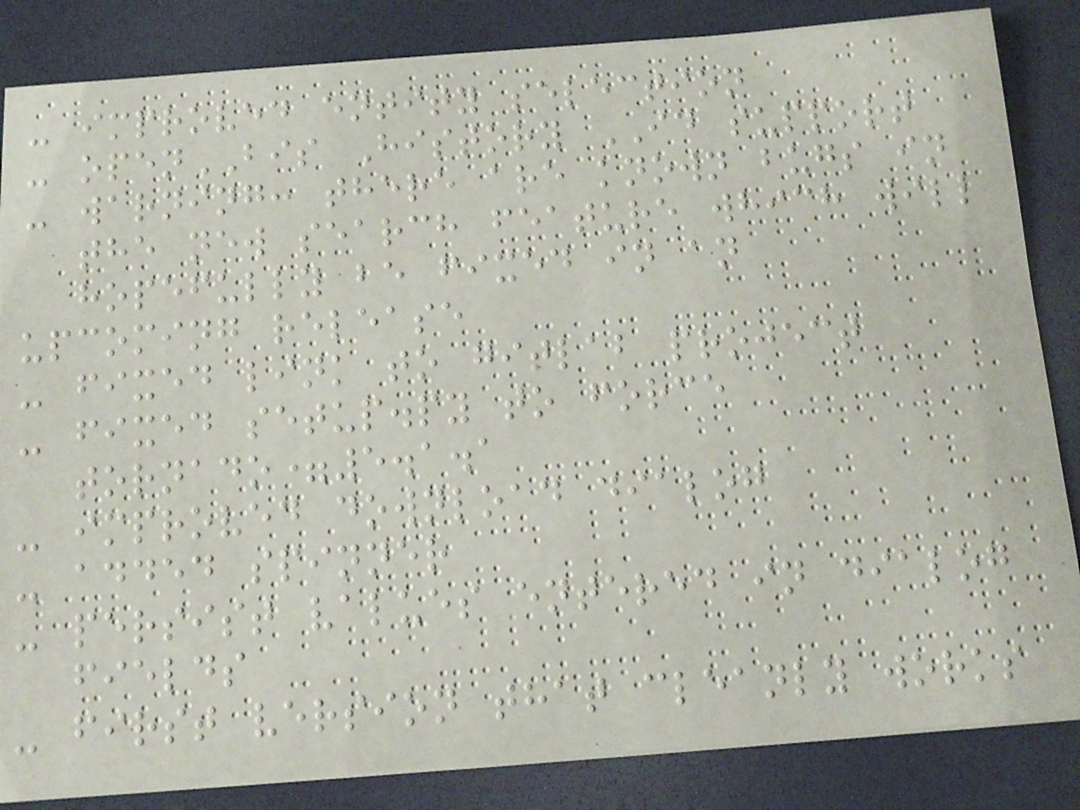- improved entity selection
- openBIS History ID support
- warning: there are known bugs in
the new search feature which will
hopefully be fixed in an
upcoming release
- fixed link to gitlab project
- fixed setup.py to force
tornado=5.1.1
- improved download dialog
- added spinner
- persist values entered in dialog
fields
- first version that cleanly works
